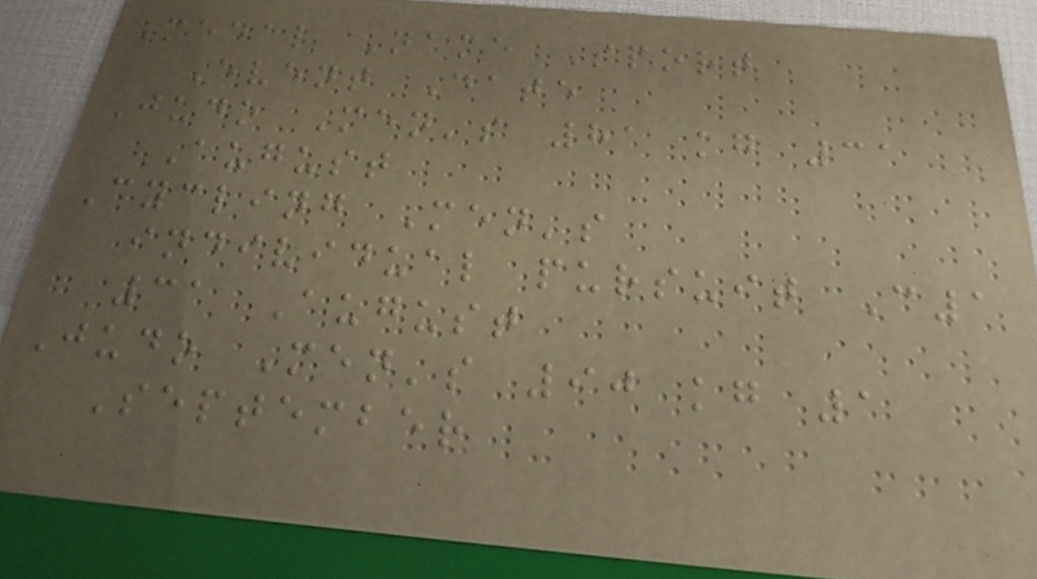Medal Name Sport
Event Date
Judo Men's 81 kg 31
August
Cycling Men's
individual pursuit C1
31 August
Judo Men's 90 kg 1
September
